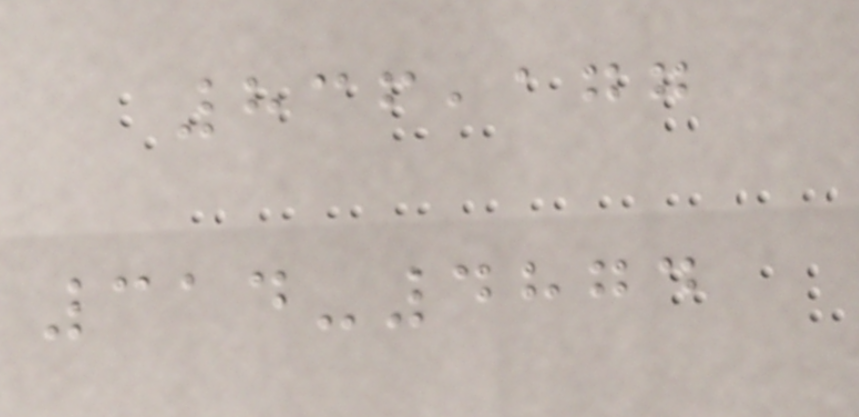836,177
314-4874
